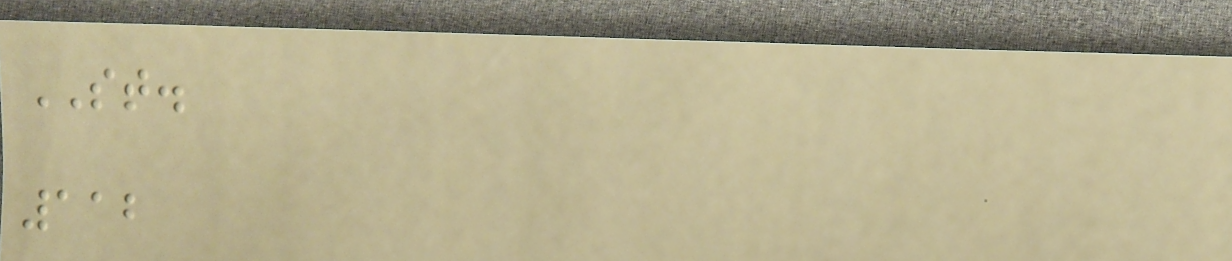ST.
112
